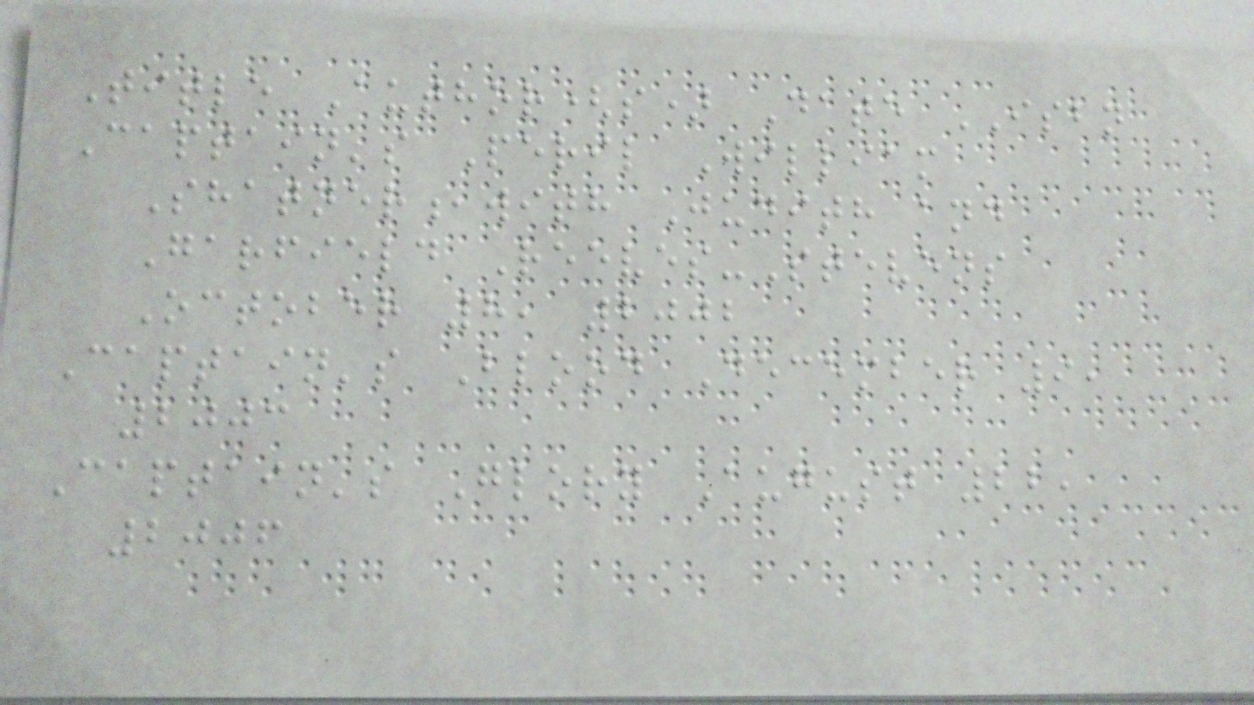Title Author(s) Date ISBN
Captain's Peril William
Shatner,with Judith and
Garfield Reeves-Stevens
October 8, 2002
Captain's Blood December 9,
2003
Captain's Glory August 22,
2006
